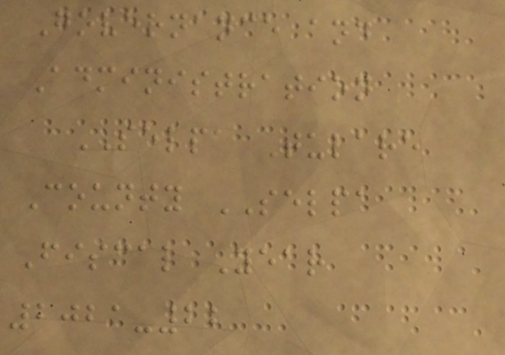Governance and
Administration
SELPA Tulare
County SELPA
Fiscal Year
2021-22
